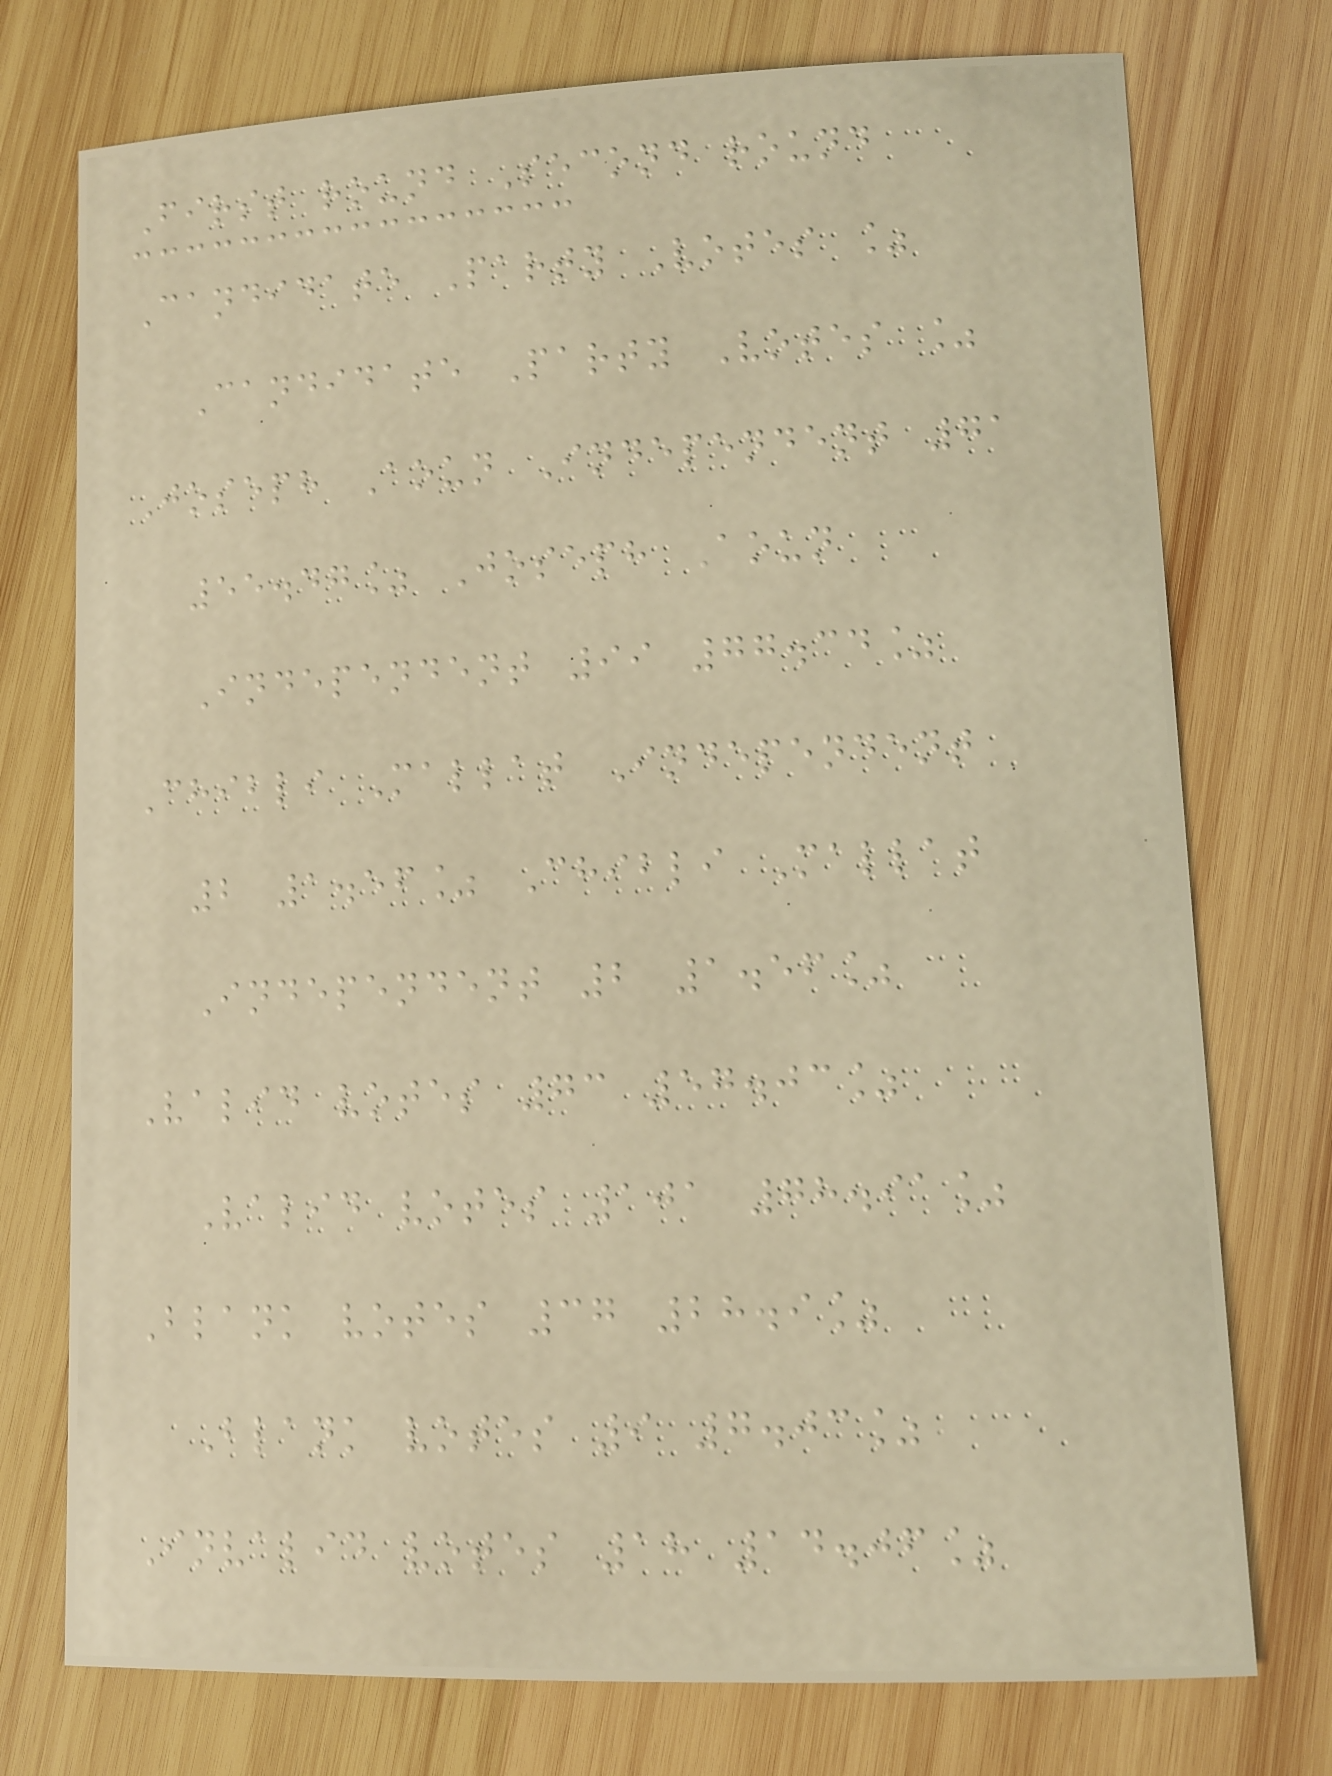First round Second round
Candidate Party Votes %
Candidate Party Votes %
Joseph Aoun Independent 71
55.47% Joseph Aoun
Independent 99 77.34%
Chibli Mallat Independent
2 1.56% Chibli Mallat
Independent 2 1.56%
Valid votes 73 57.03%
Valid votes 101 78.91%
Blank votes 37 28.9%
Blank votes 9 7.03%
Invalid votes 18 14.06%
